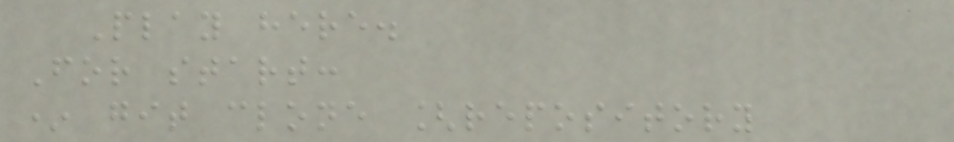Play here.
For start:
* git clone [repository
